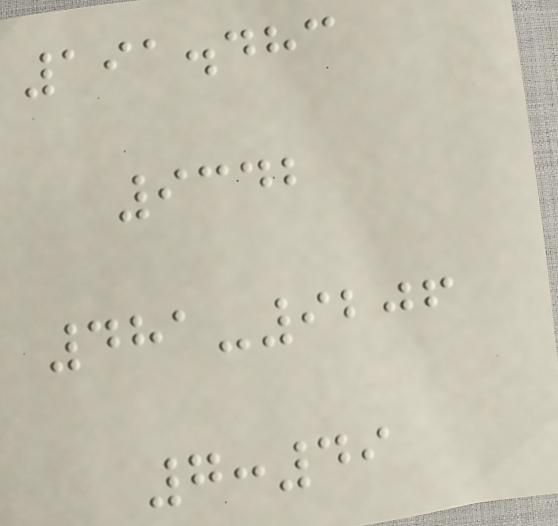191.483
9342
481-9206
7:49
